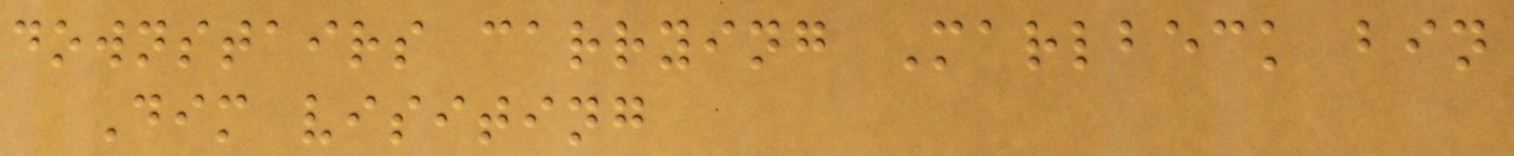downstairs carrying Marlbeck bin
Dim visiting
